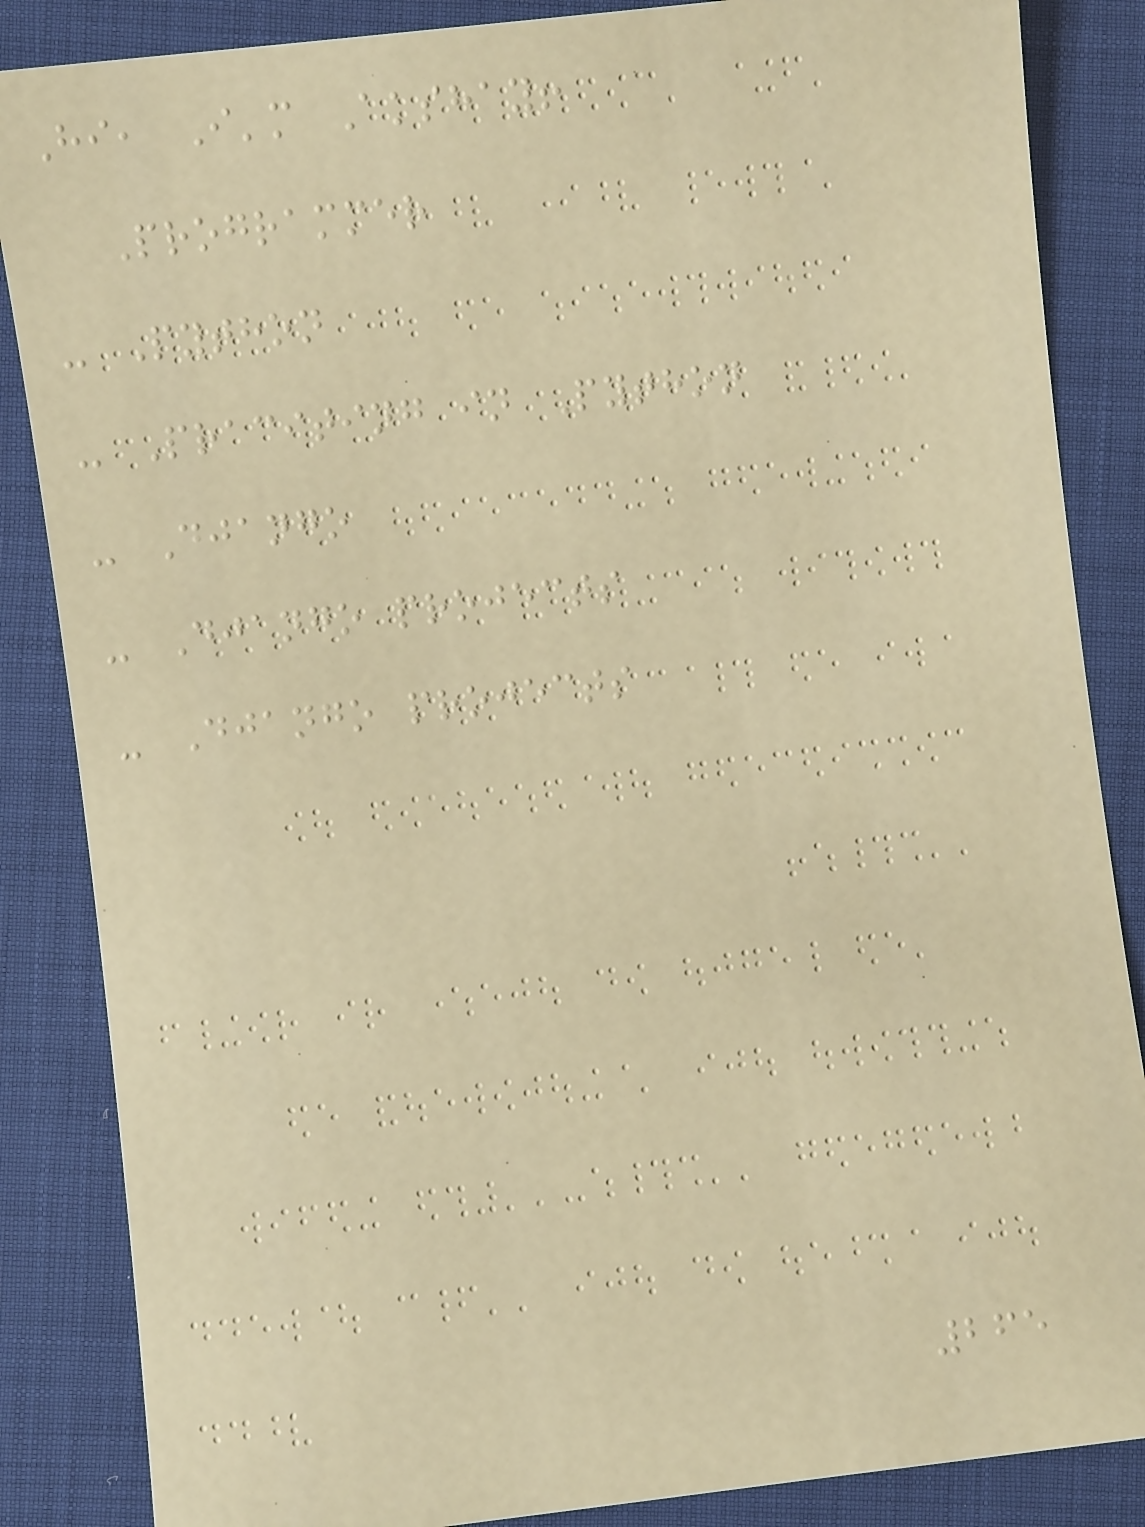Hi, I'm Akshay!
Programmer
- Python
- Praciting in Python
- Django
- Django projects
- Django projects
265
